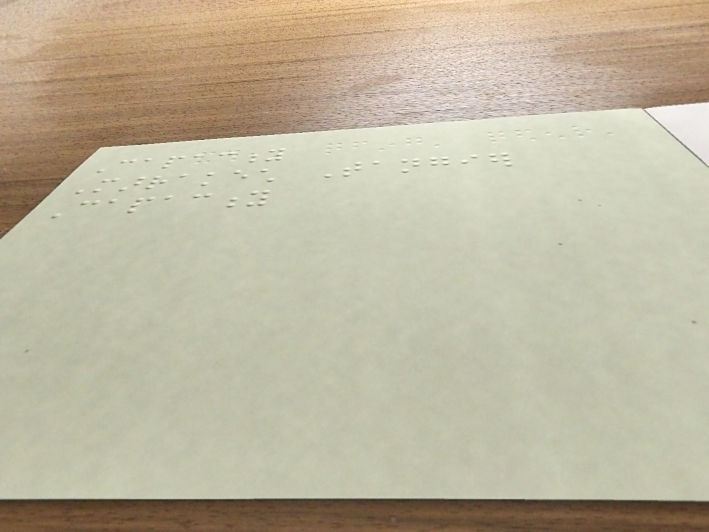Capacity
Marrakech Tangier
Capacity
